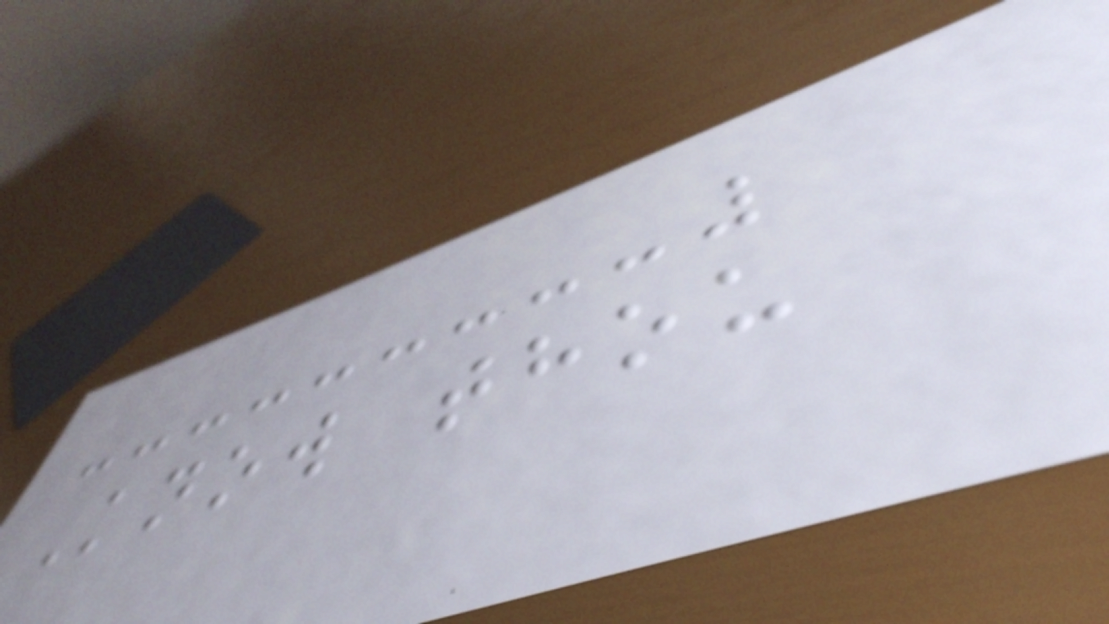Know thou
